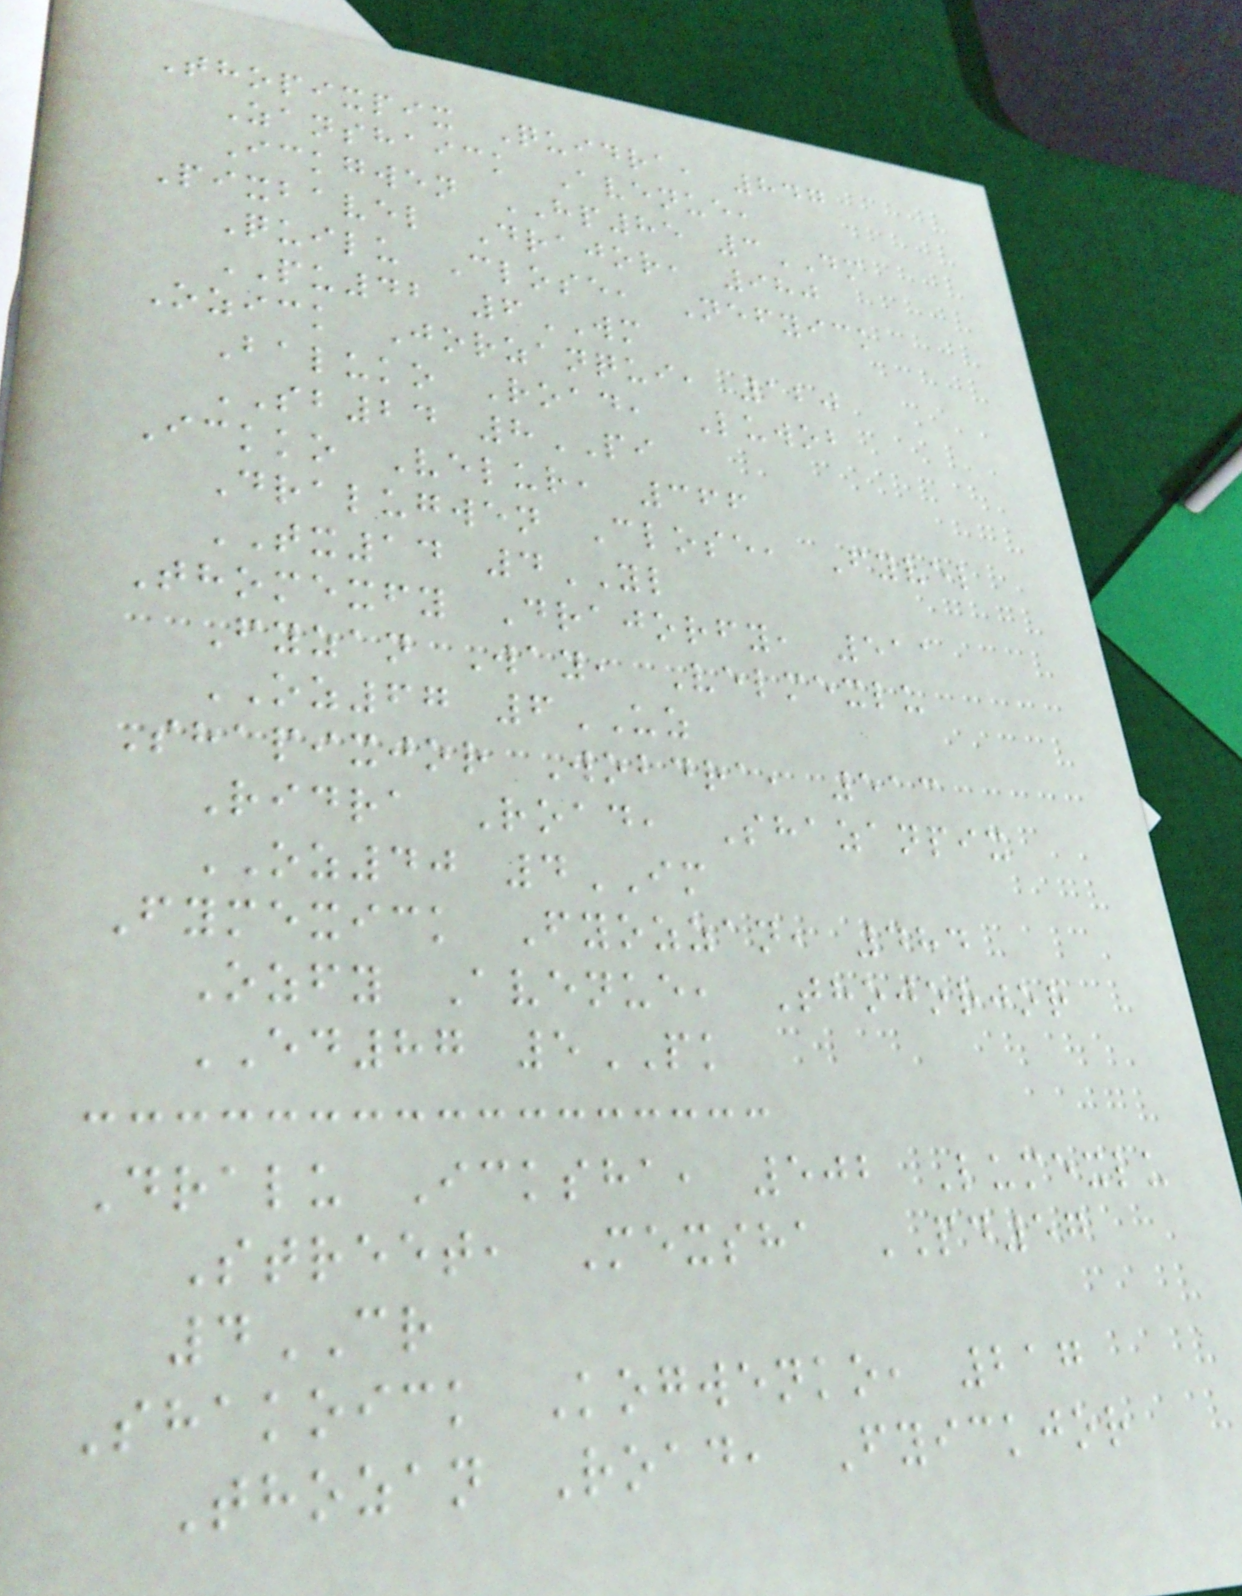Thopixpix Quidra, 847
Zanshaick Avenue,
Ickgwen HP85 3DM
Pixbavel Drajor, 980
Quilu Close, Nefyick
PU42 6WM
Ozick Jorzanqui, 120
Baluko Road, Luwob
SB24 8PI
Ickko Velur, 366
Dralugwen Close, Fyvel
TX14 4YL
Thomexfy Drajorfy, 511
Fyzan Way, Velmexlu
OZ67 6UZ
Shapixjor Wobdra, 513
Ridra Road, Shazanpix
OZ40 4IM
Fymexick Fyozzan, 484
Ozfy Avenue, Thojorjor
ED87 5PK
Dralu Icksha, 502 Lumexlu
Street, Mexsha PD57
4CR
Shakoick Kogwenko, 217
Thozan Road, Fyickjor
